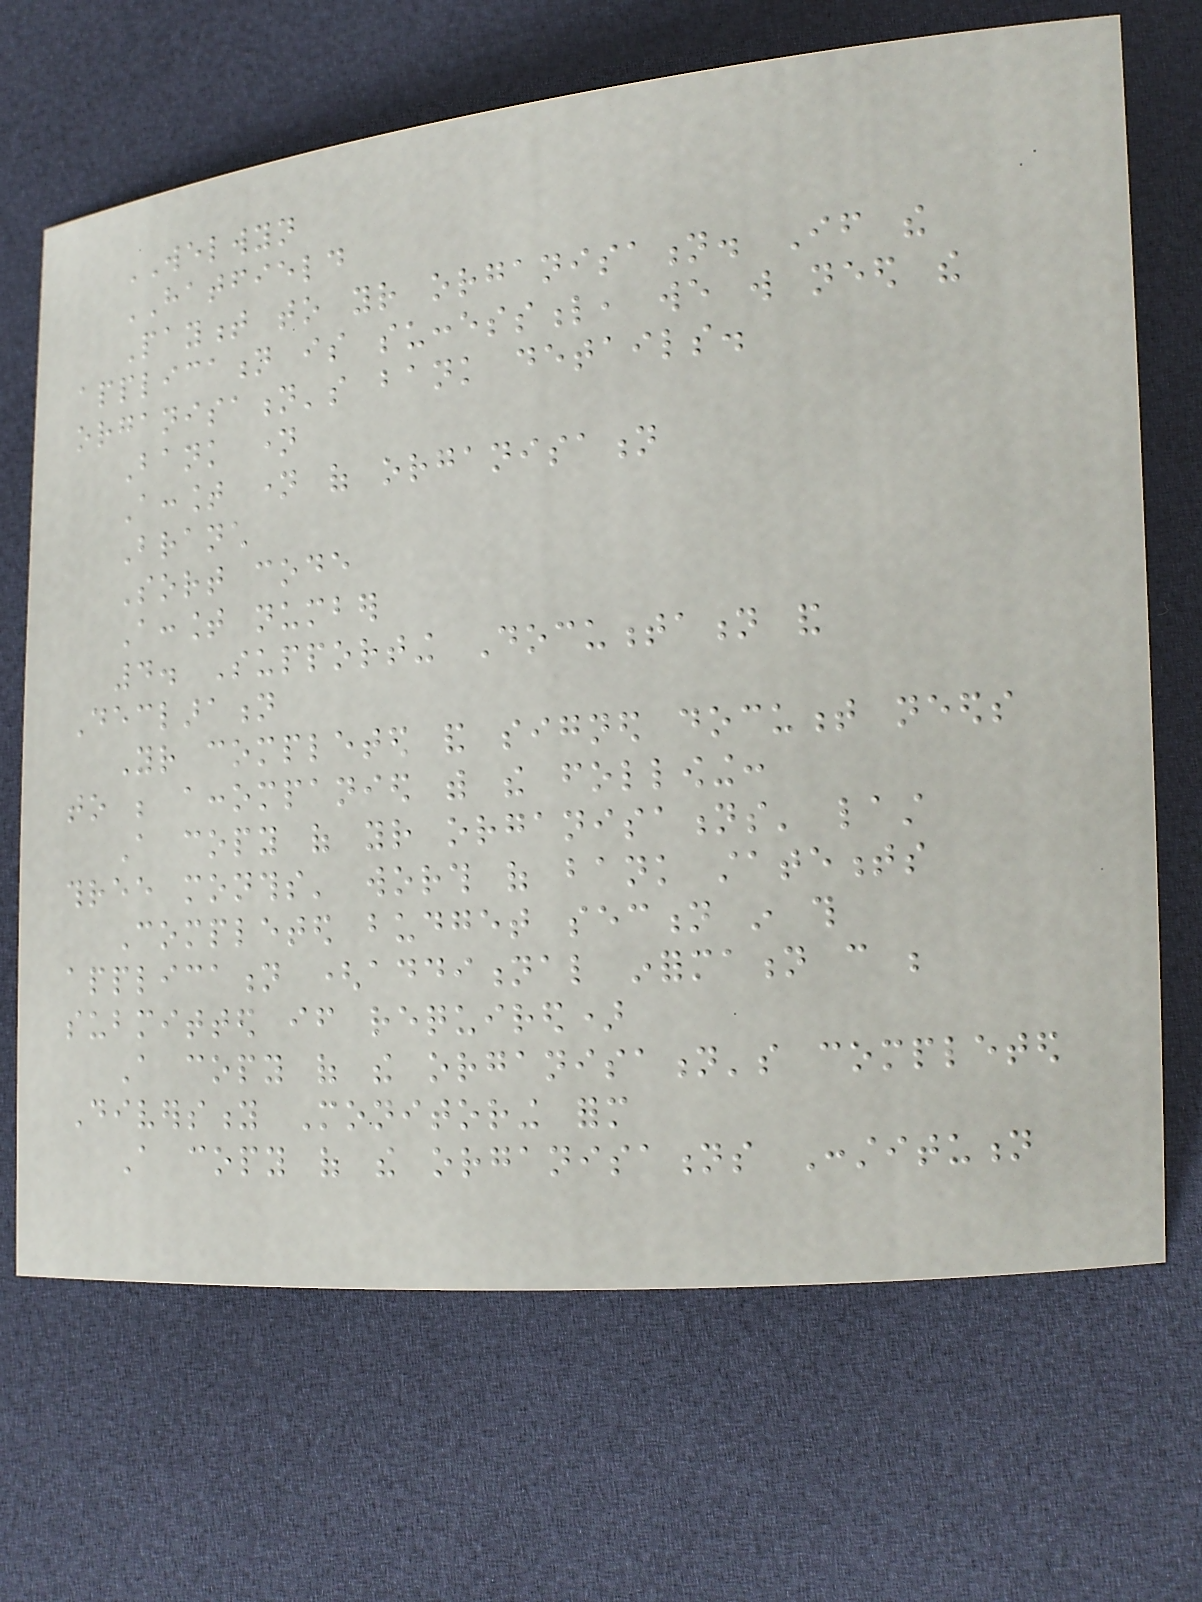WELWYN
HATFIELD
Payment to your organisation. If the
application is successful, we will need the
organisation's bank details.
Bank name
Account name of organisation
Branch
Sort code
Account number
4. Supporting Documentation and
Declaration
Your completed and signed document needs
to be accompanied with the following:
A copy of your organisations' last
three months' worth of bank statements
Completed budget section in this
application (additional information can be
submitted if required)
A copy of the organisation's completed
Diversity Monitoring form
A copy of the organisations Constitution
